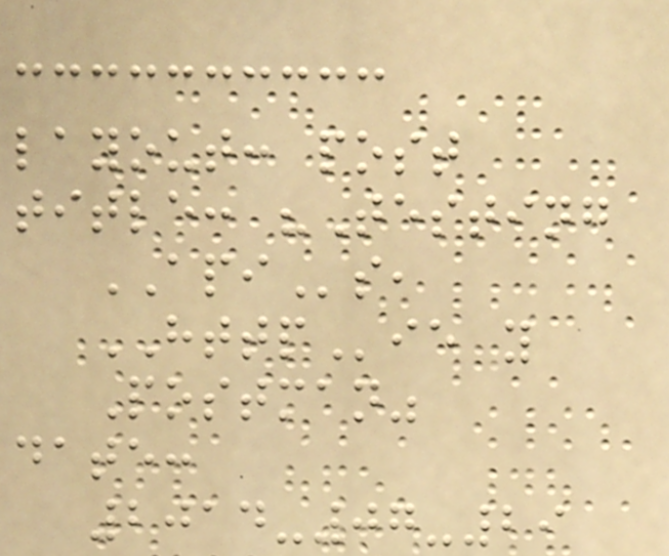layout: post
title: "Testing
APIs,
HTTPie y
Postman"
date:
2014-07-29
